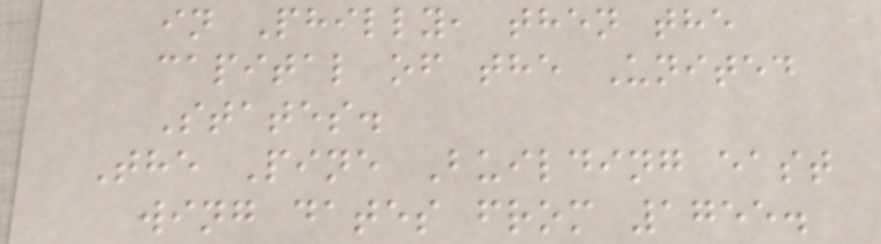in Philly, then the
capital of the United
States.
The Pine Building east
wing dates from 1755.
